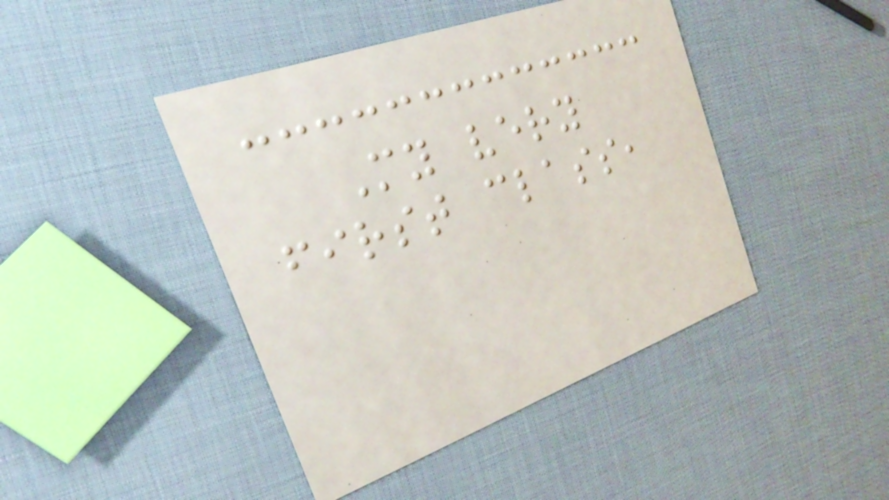My very
first class,
